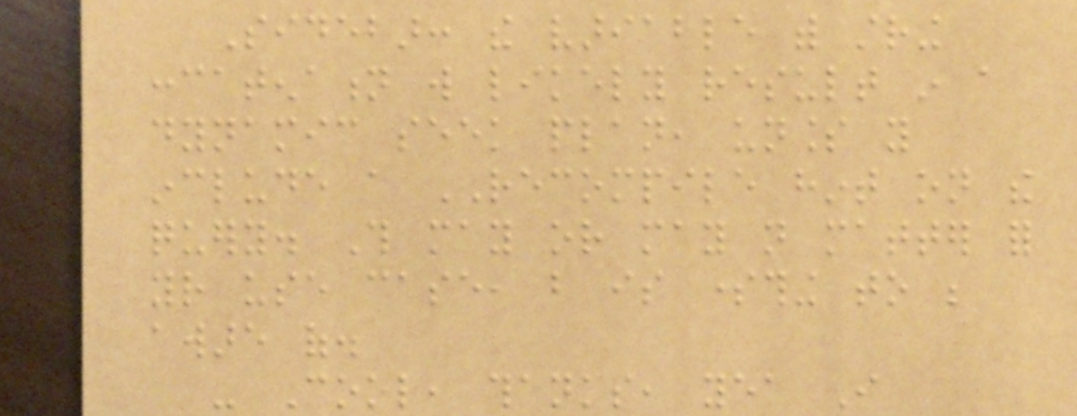Sidebar: the variable with string
concatenation will likely result in a
dynamic seek plan, unless you
include a RECOMPILE hint on the
query. This may or may not matter for
your use case, but is something to be
aware of.
- Cool, thanks, yea I
